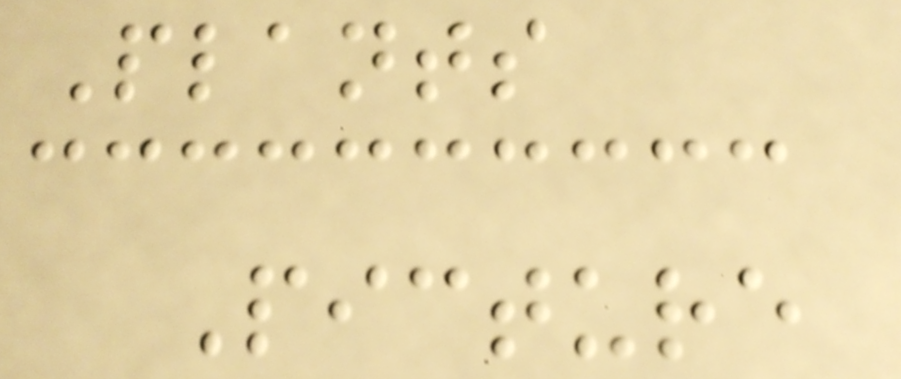Plants
Picture
